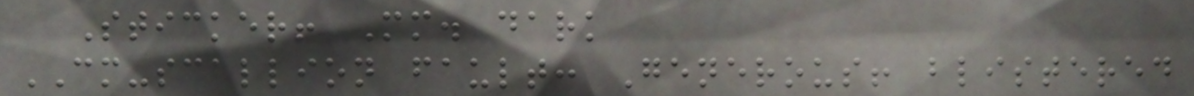Sticker! Mm. dark
CM-scallion fault: Generous! blistered
